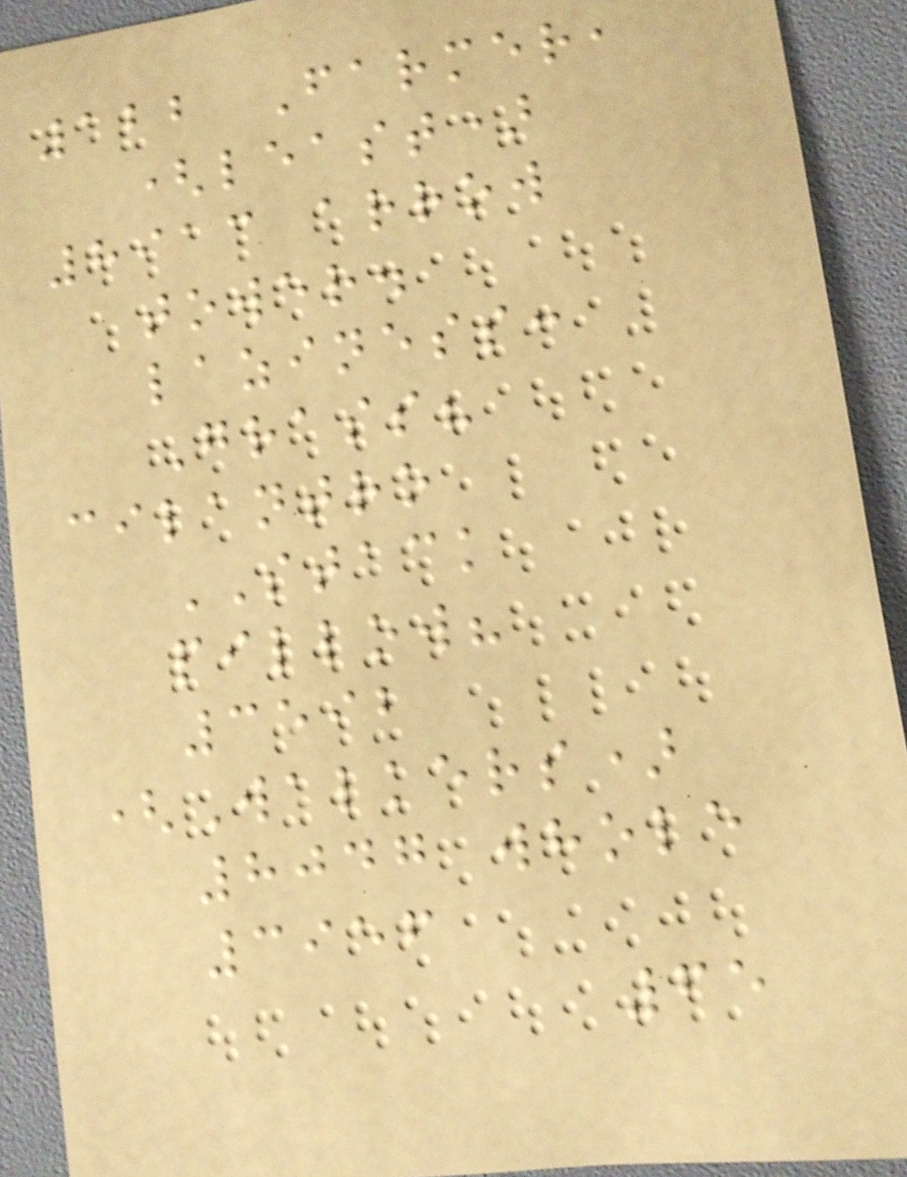122 Farmer,
(least)
8913 arrow
tower.
laziness:
Grass?
cilantro
STACK
pillow?
3592
(Walkers)
8047 whole
3956
65
